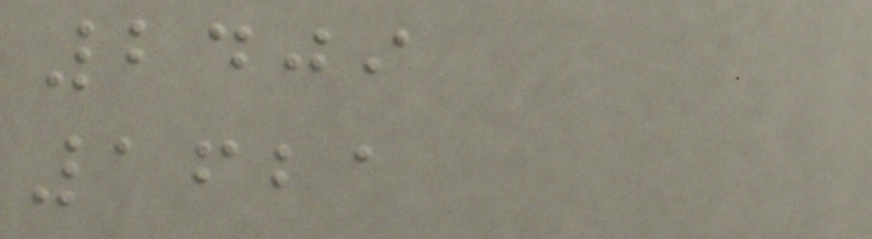2409
1621
